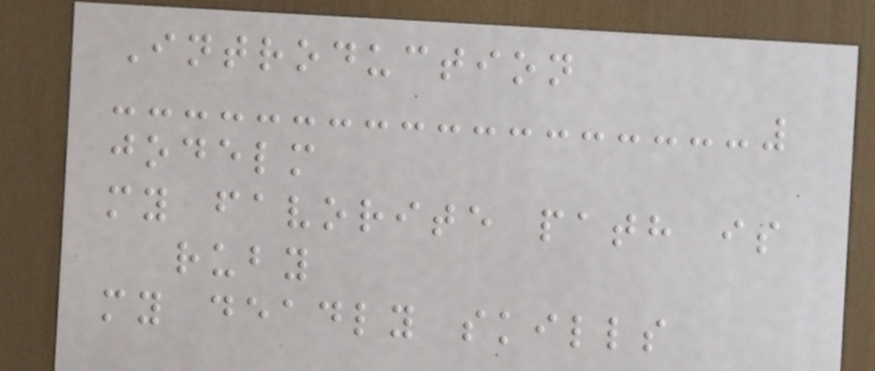Introduction
jodelm
my favorite path is
ruby
my deadly skills
